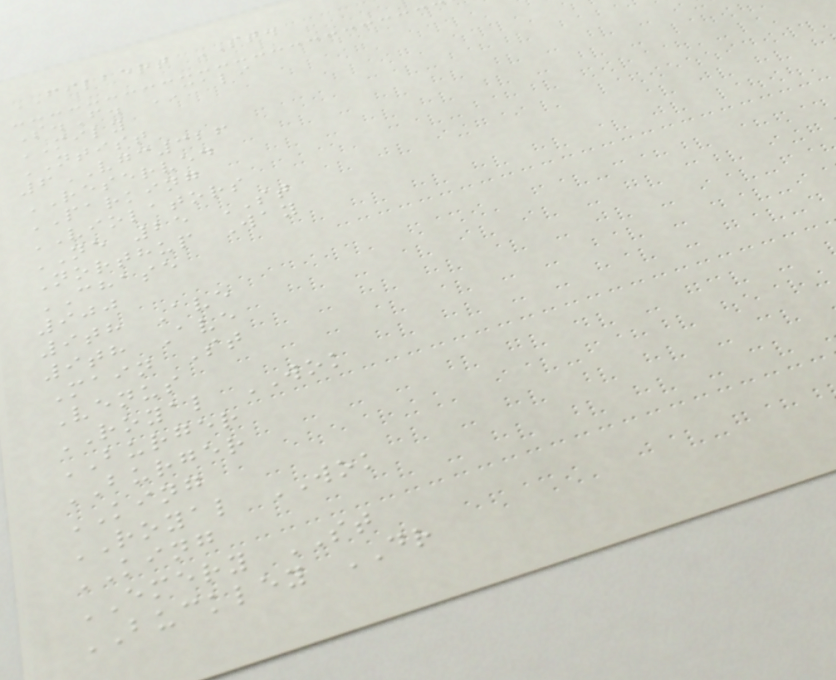FILBERT ST.
S.F. CALI
MILY
NTIST
6VGC326
RESERVED
PARKING
VIOLATORS
NE 25 ST
Northup Way
CHASE
900
9th Ave
9th Ave
Main St
Venus
ROYAL WOK
BURGER
BURGER
KING
ROYAL WOK
KING
EMERY ST
BUCKLEY DR
